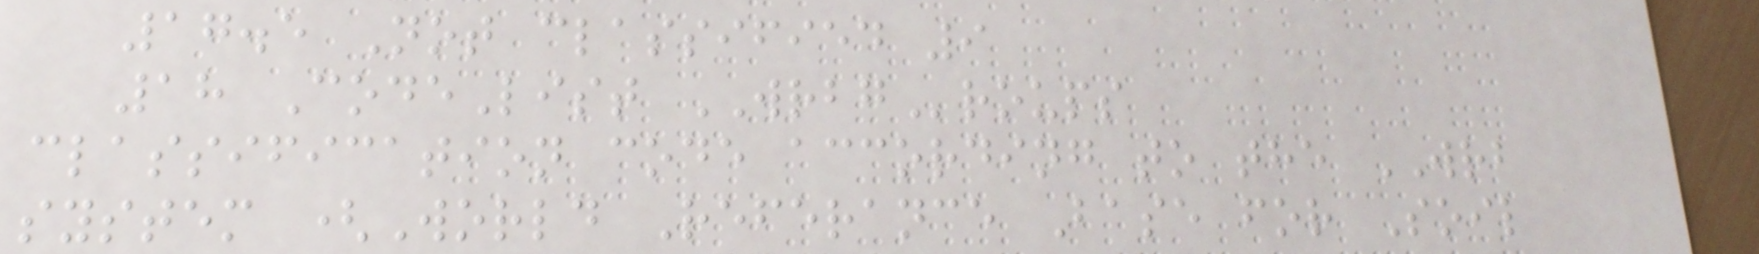17.5 Not classified 9
18 CodeList WRBGroups
classification code according to the WRB
system (World Referance Base for Soil
